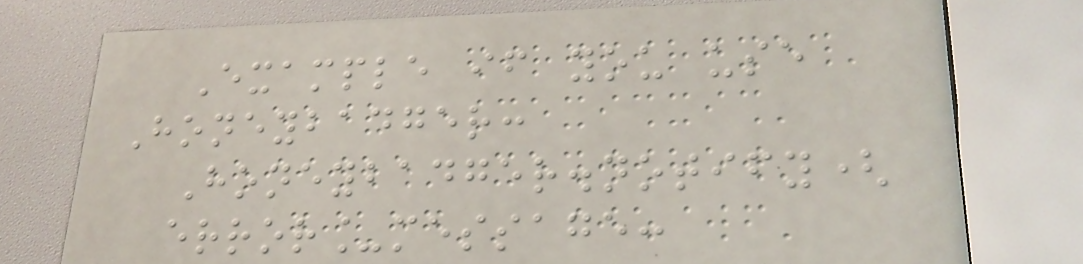Example if you use
Honeybadger:
Honeybadger.notify(
error_message:
